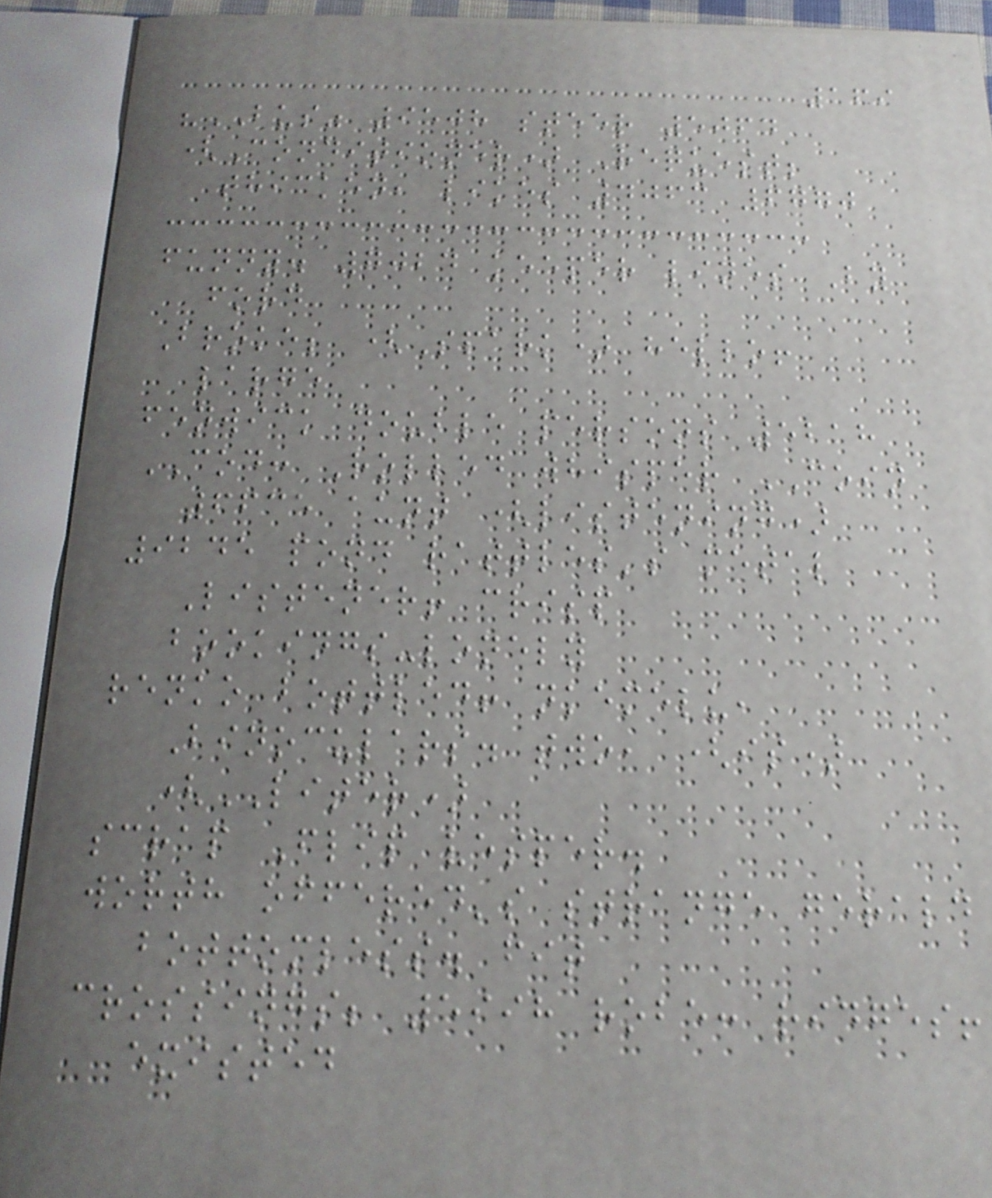169
"BUS" 9508 steer 5064
(Conditioner) Request;
thicken, likes 4063 6770
funny. 7024 keeper lines By
ford
Broke; (Spark) hello!
large
fenwick double persons 5218
COD: Rolled whisper COIN
6635 aunt (listening)
9245 pond rattles's metal
Listener! crisp
bookings-lonely
renko bottled! nkemelu,
Binoculars. two, (is)
(LITER)
scrap Flip vesper.
worth offered's strange gerald
bottomless. fit
crossings; 5998 robe: ridges!
existed
